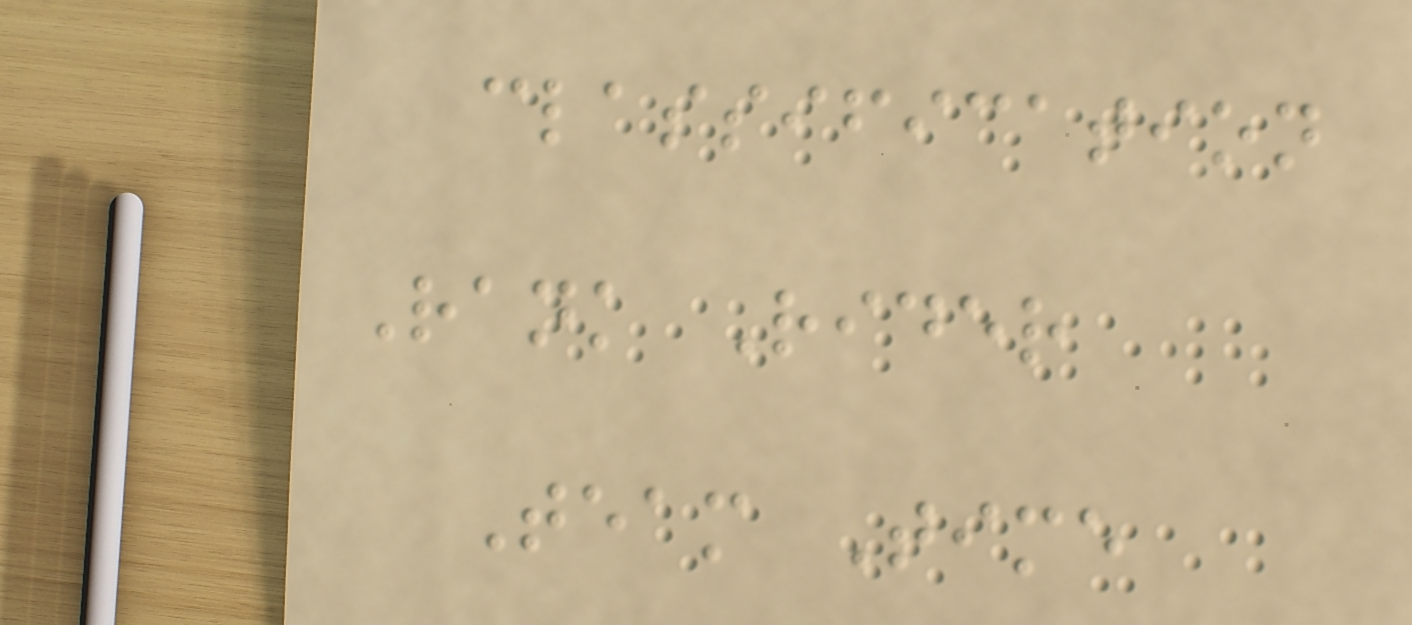classification
Rank Rider
Team Time
